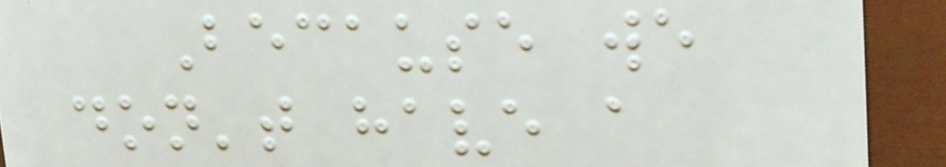Because we
don't have a
